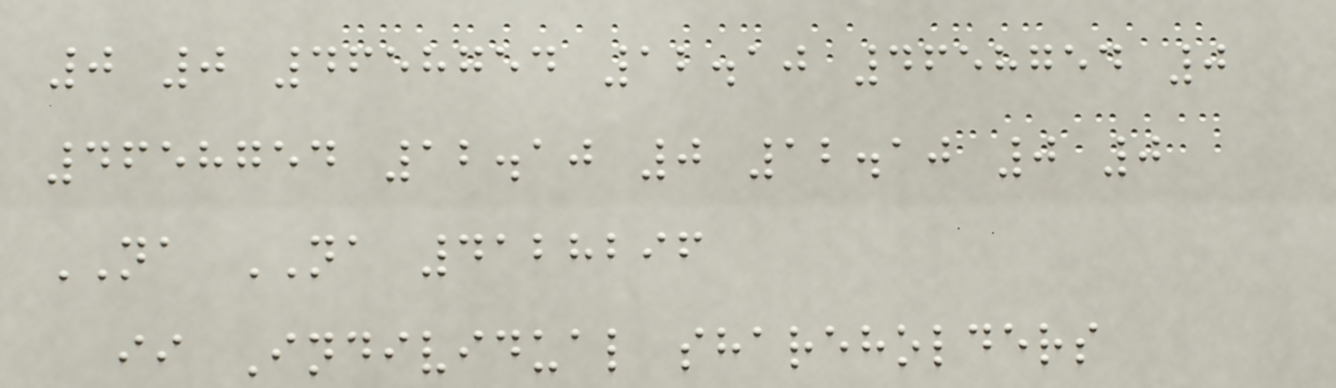0 0 4658754 12.10 4658754 0
4658754 12.10 0 12.10 0 0
NA NA 4128296
ii Individual shareholders
